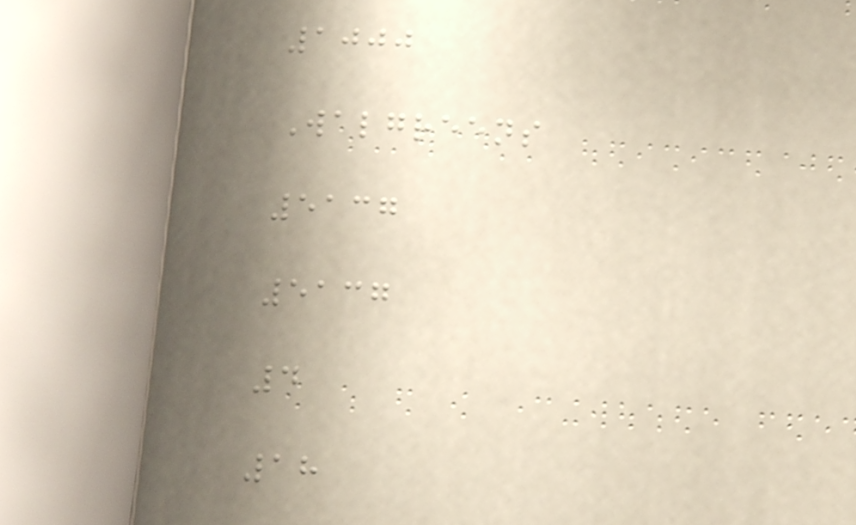1000
Walgreens
5137
5137
4
18
